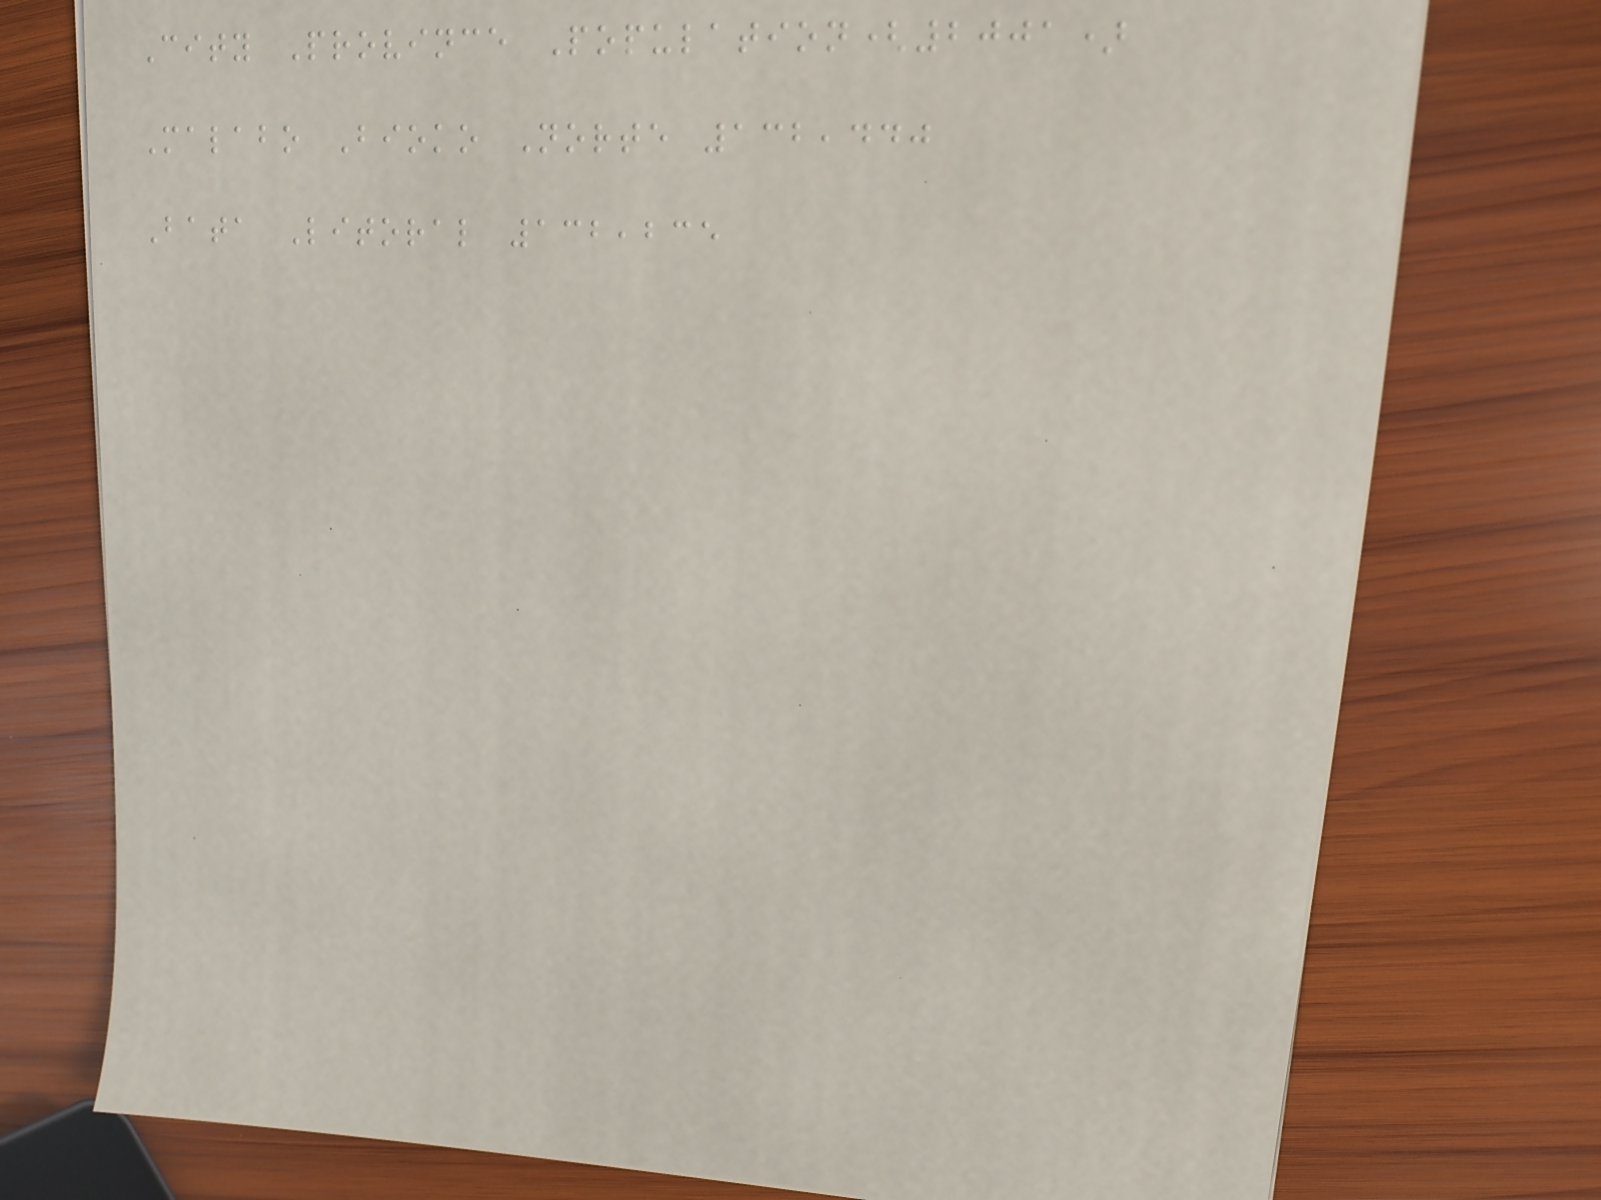City Province Population(2001)
Malabo Bioko Norte 132,440
Bata Litoral 132,235
